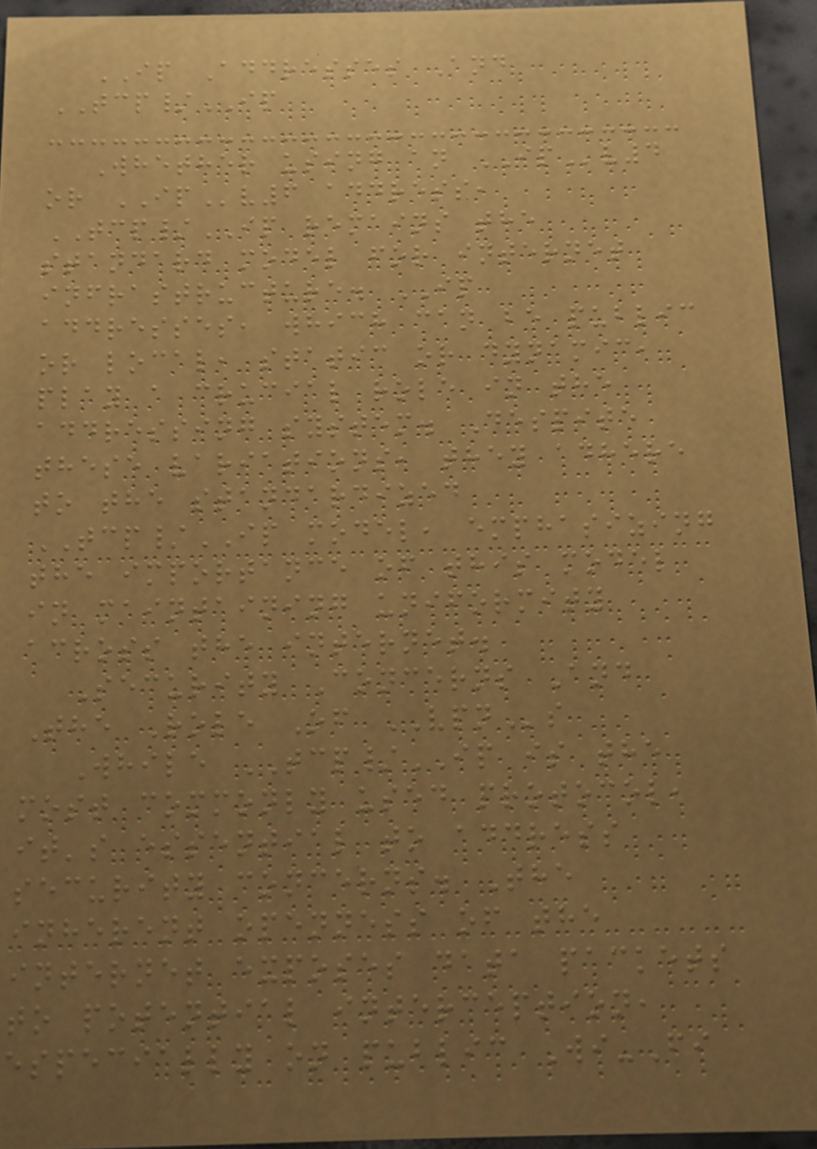IP Addresses And
TCP/IP
Whether using an IPv4
or IPv6 address,
TCP/IP remains the
standard model for internet
infrastructure. IP
addresses, which can be public
or local, static or dynamic,
play a crucial role in the
addressing system. Despite
these variations, they adhere
to the standardized
TCP/IP model, emphasizing
the importance of this model
in maintaining uniformity
across the internet.
Security Concerns And
The Role Of VPNs
While TCP/IP is the
most commonly used protocol,
it's essential to address
security concerns. The
inherent openness of the
internet exposes data packets
to potential interception,
especially on public Wi-Fi
